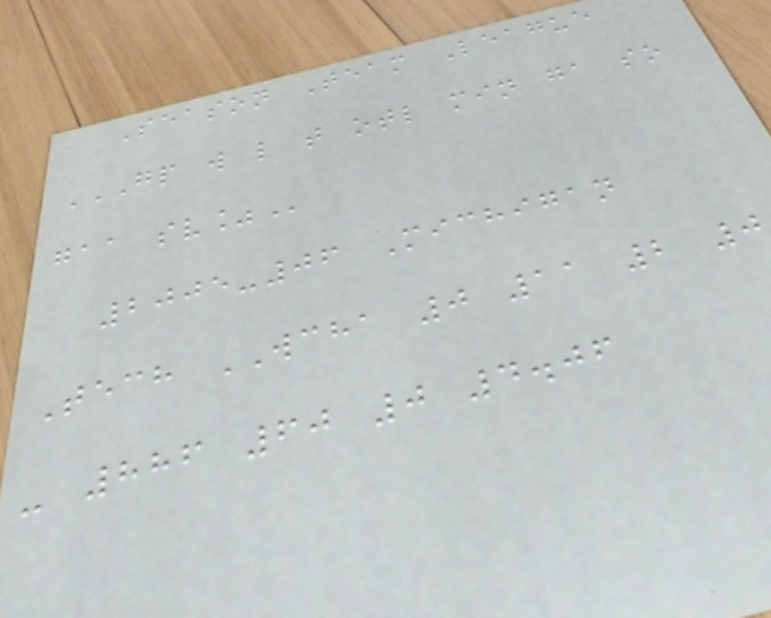Season Team League
GP W L T OTL MIN GA SO
GAA SV%
2005-06 Michigan
Tech WCHA 0 11 2 0
- 886 60 0 4.06
